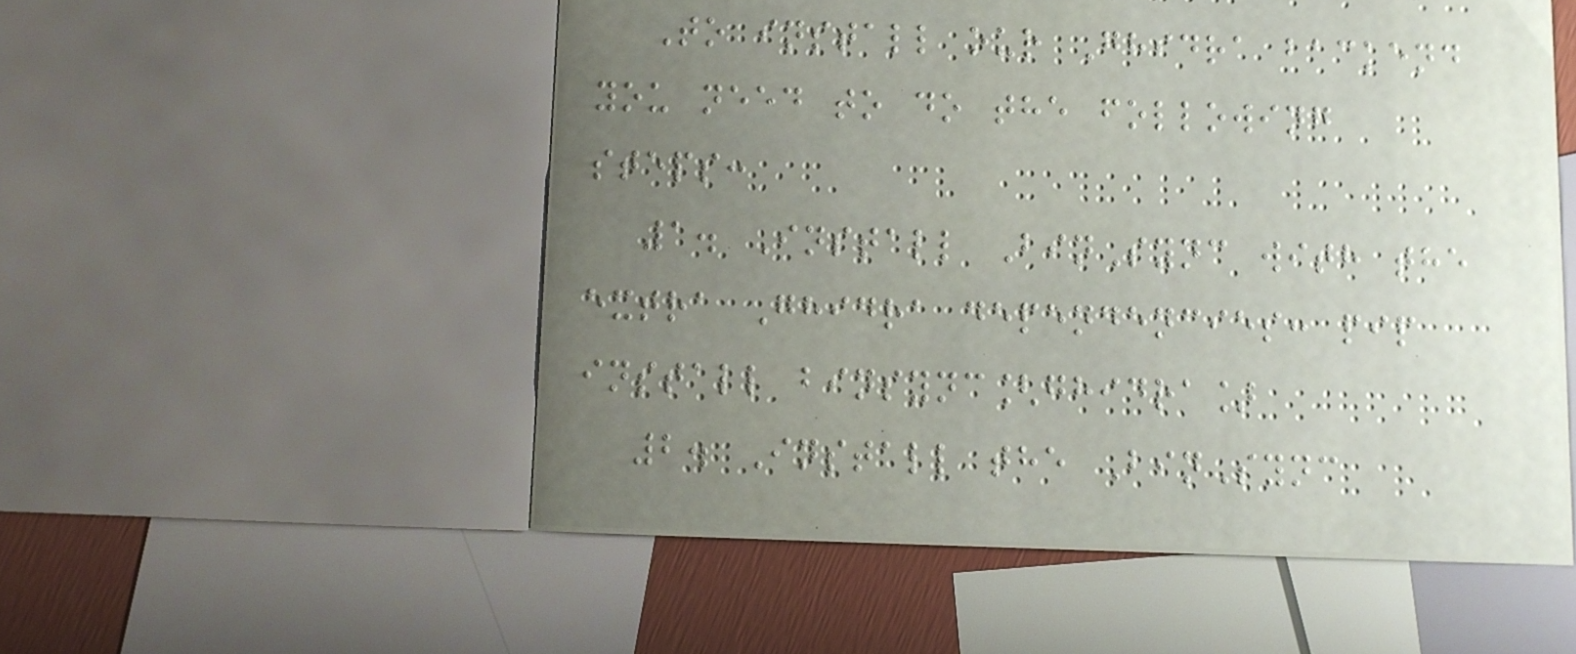To install our Ghidra backend
you need to do the following
steps:
1. Install BinSync with the
extra Ghidra dependencies: pip
install binsync[ghidra]
2. Install the BinSync
